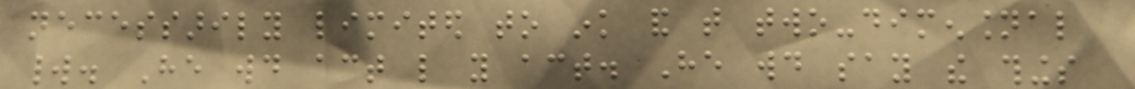necessarily limited to ink and that two-dimensional
world. He would act like you act. He would say the things
